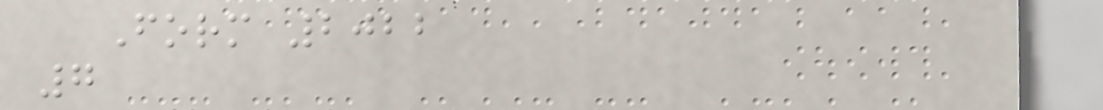Form 2022
7
